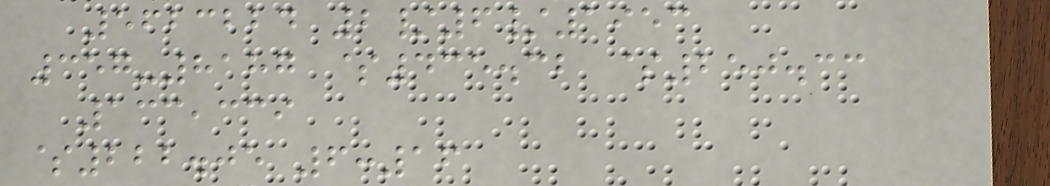5623224 2/6/1953
357-8187 $435.32 $250.33
133,339
$222.05 6:16
